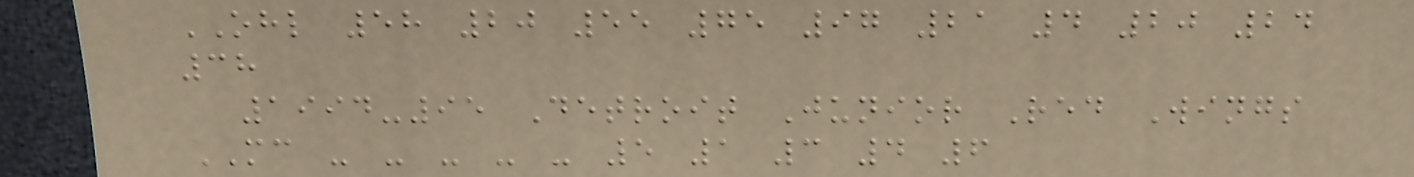OHL 58 20 55 75 97 21 4 20 24
38
1994-95 Detroit Junior Red Wings
MC - - - - - 5 1 3 4 6
